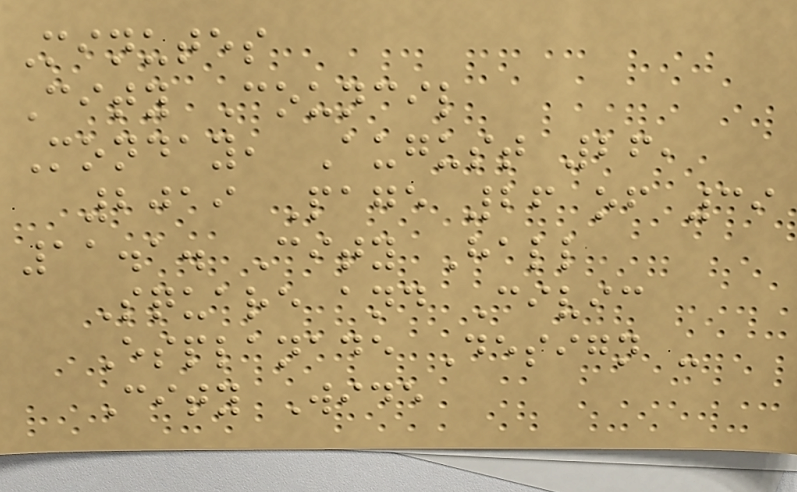Minutes
City Council
Monday, August 26,
2019 Page 26 of 39
11.1. City Hall
Square and Civic
Esplanade Design -
City Wide
